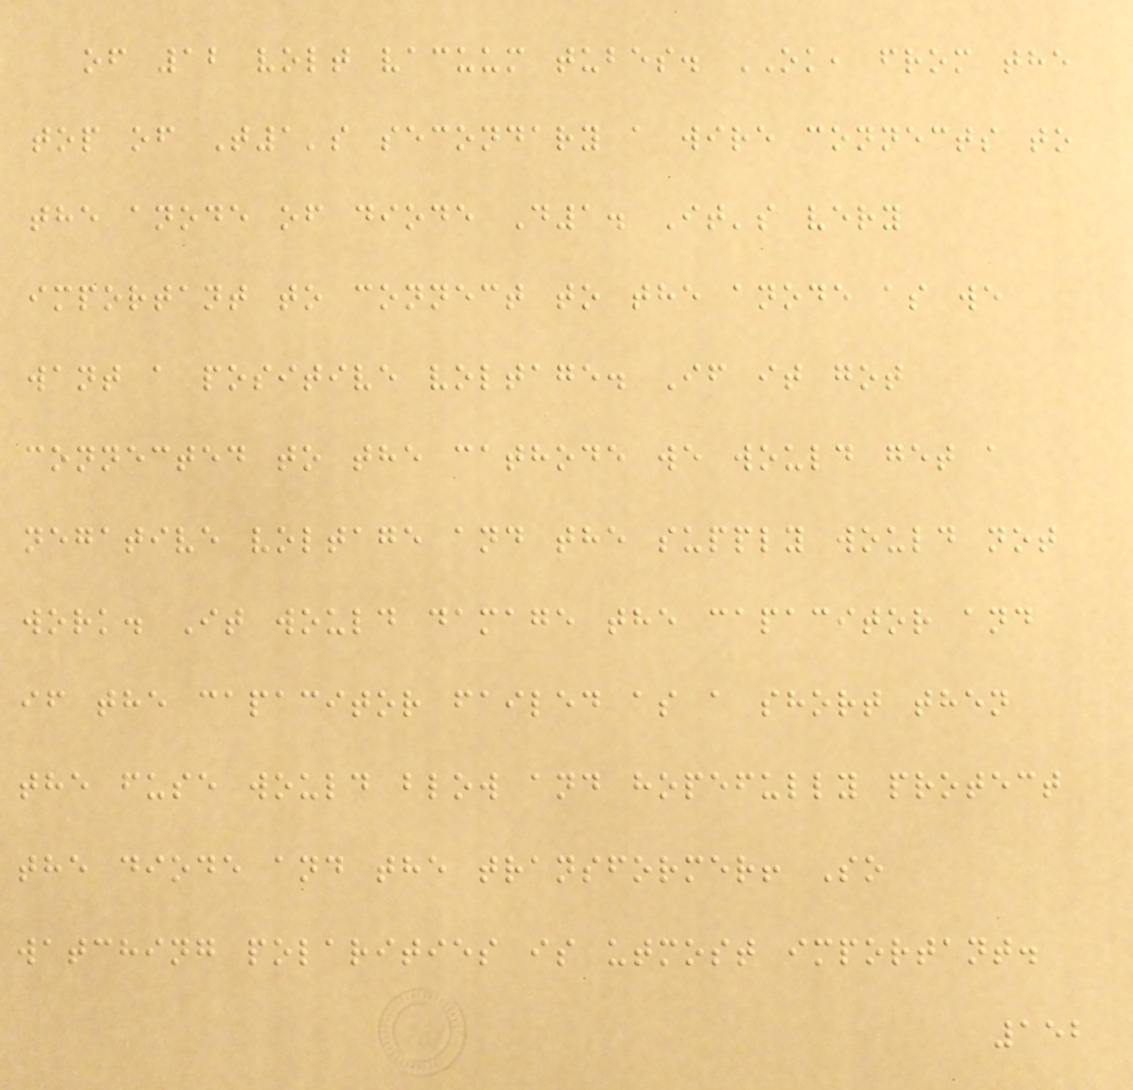of 12 volt vacuum tubes. OK, from the
top of T1's secondary a wire connects to
the anode of diode D1. It's very
important to connect to the anode as we
want a positive voltage. If it got
connected to the cathode we would get a
negative voltage and the supply would not
work. It would damage the capacitor and
if the capacitor failed as a short then
the fuse would blow and hopefully protect
the diode and the transformer! So
watching polarities is utmost important.
152
